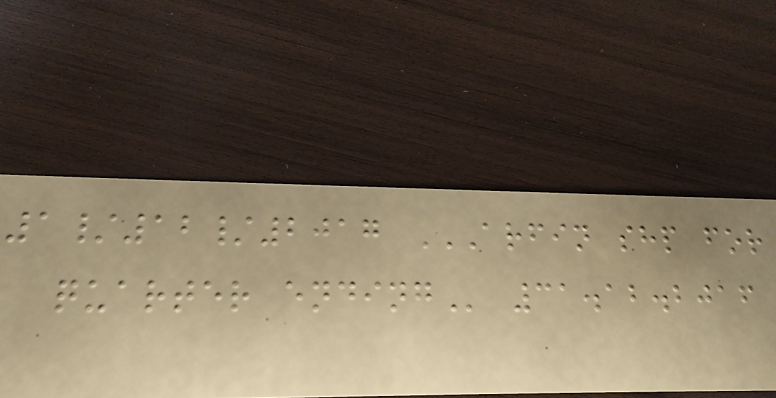1/12/2017 ARFIN SHP FOR
QUARTER ENDING 31.12.2016
